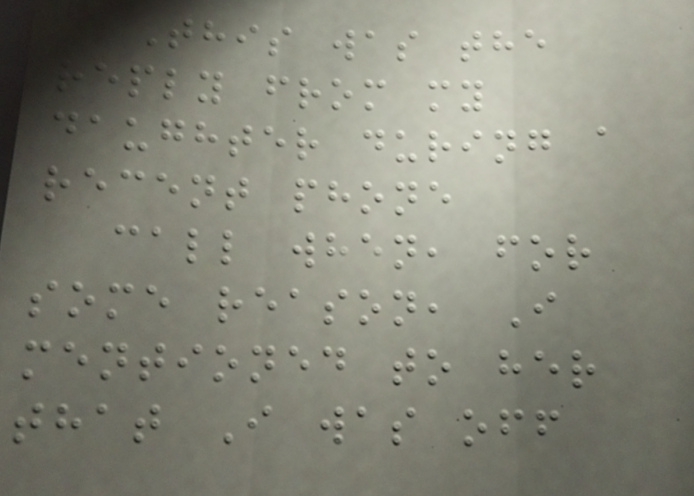This was the
reply from my
daughter during a
recent phone
call when, for
some reason, I
mentioned to her
that I was off
